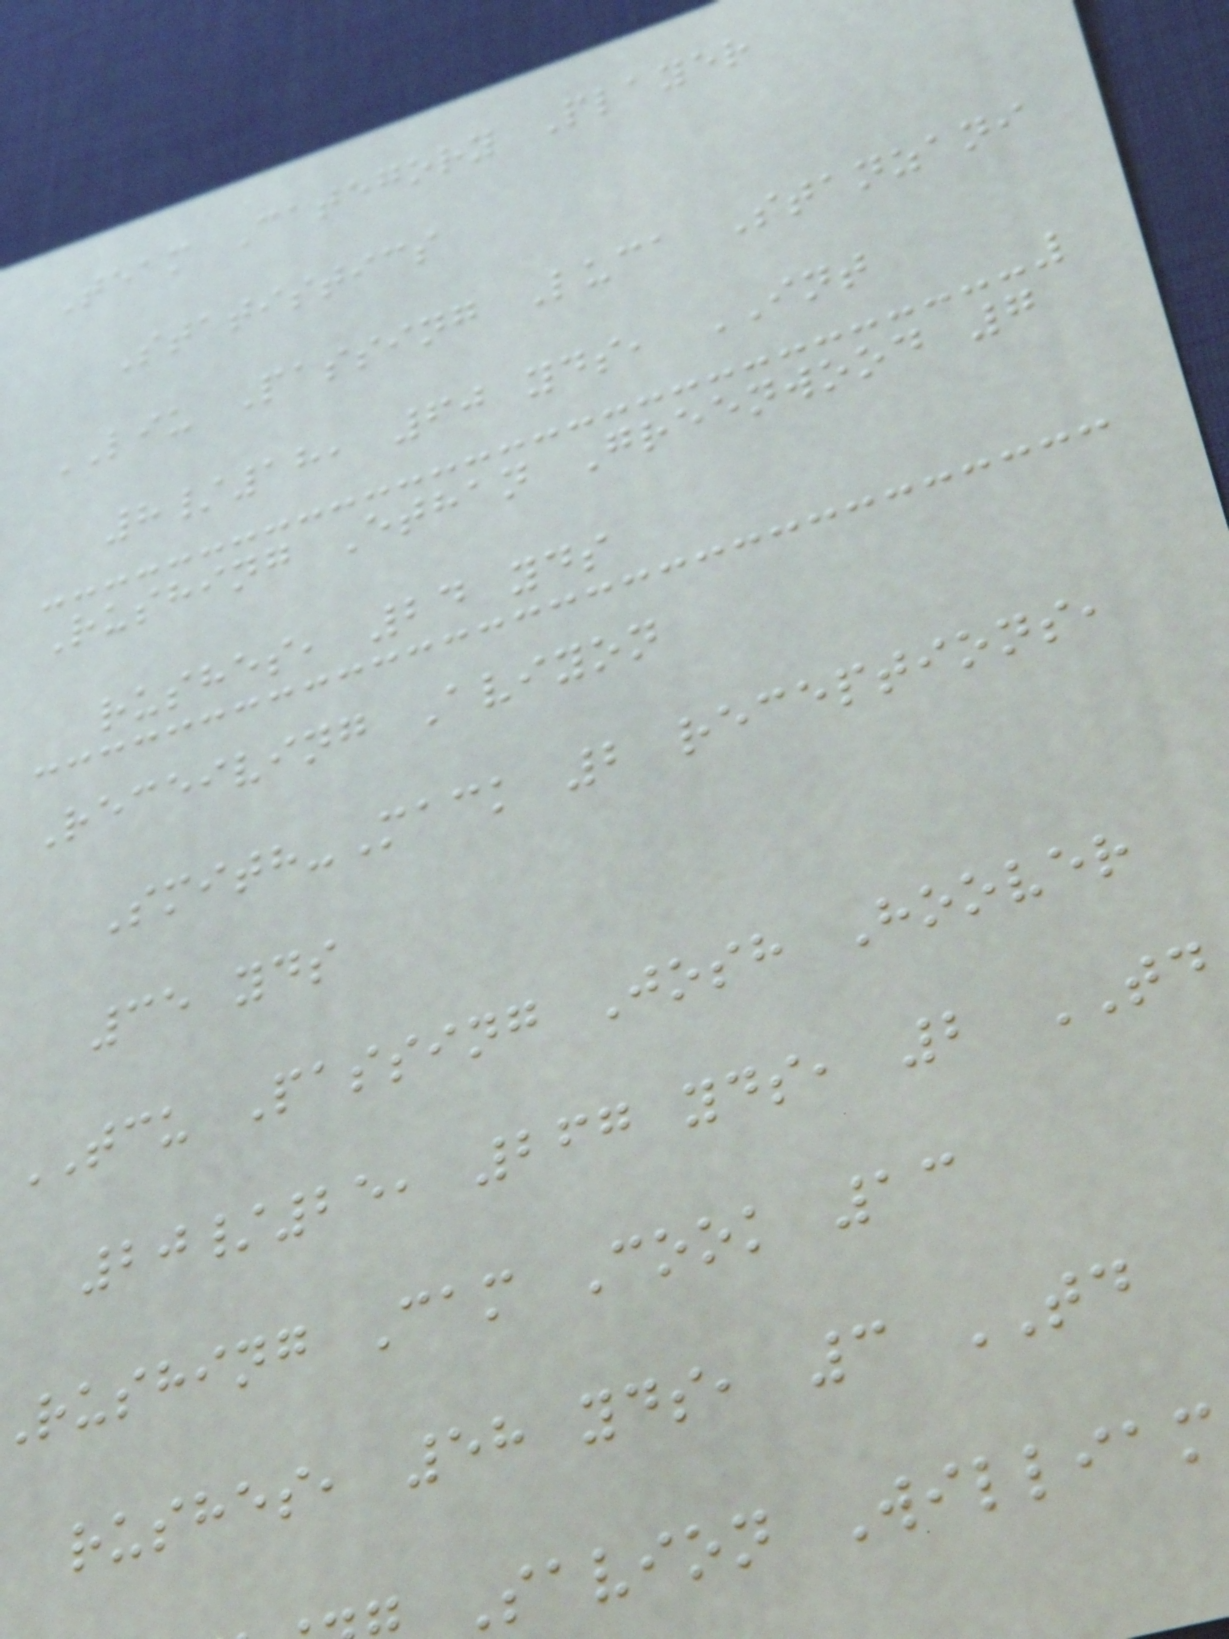Team Category Player
Statistics
LIU Passing Luca Stanzani
8/18, 60 yds, INT
Rushing Ethan Greenwood 7
rushes, 24 yds
Receiving Aviyon
Smith-Mack 2 receptions,
35 yds
TCU Passing Josh Hoover
20/25, 267 yds, 2 TD
rushing Cam Cook 13
rushes, 58 yds, 3 TD
Savion William
